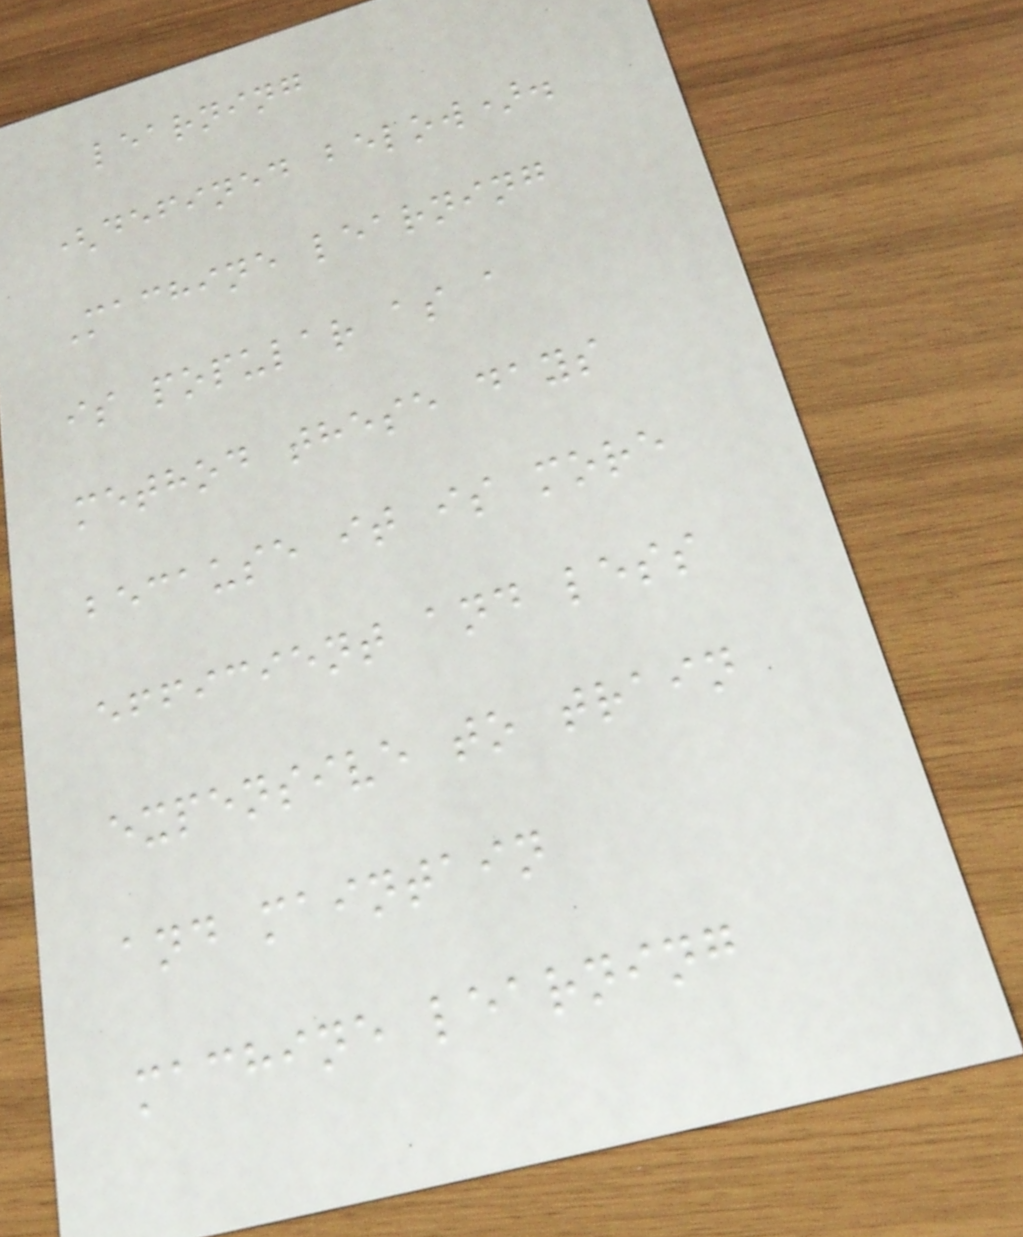learning
(defined below).
Machine learning
is popular as a
method these days
because it is more
efficient and less
expensive to train
and maintain
machine learning
